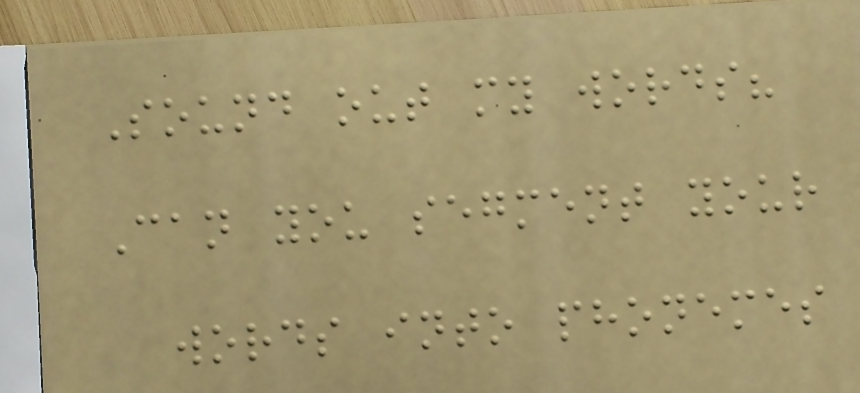Sound out my words?
Can you segment your
words into phonemes
